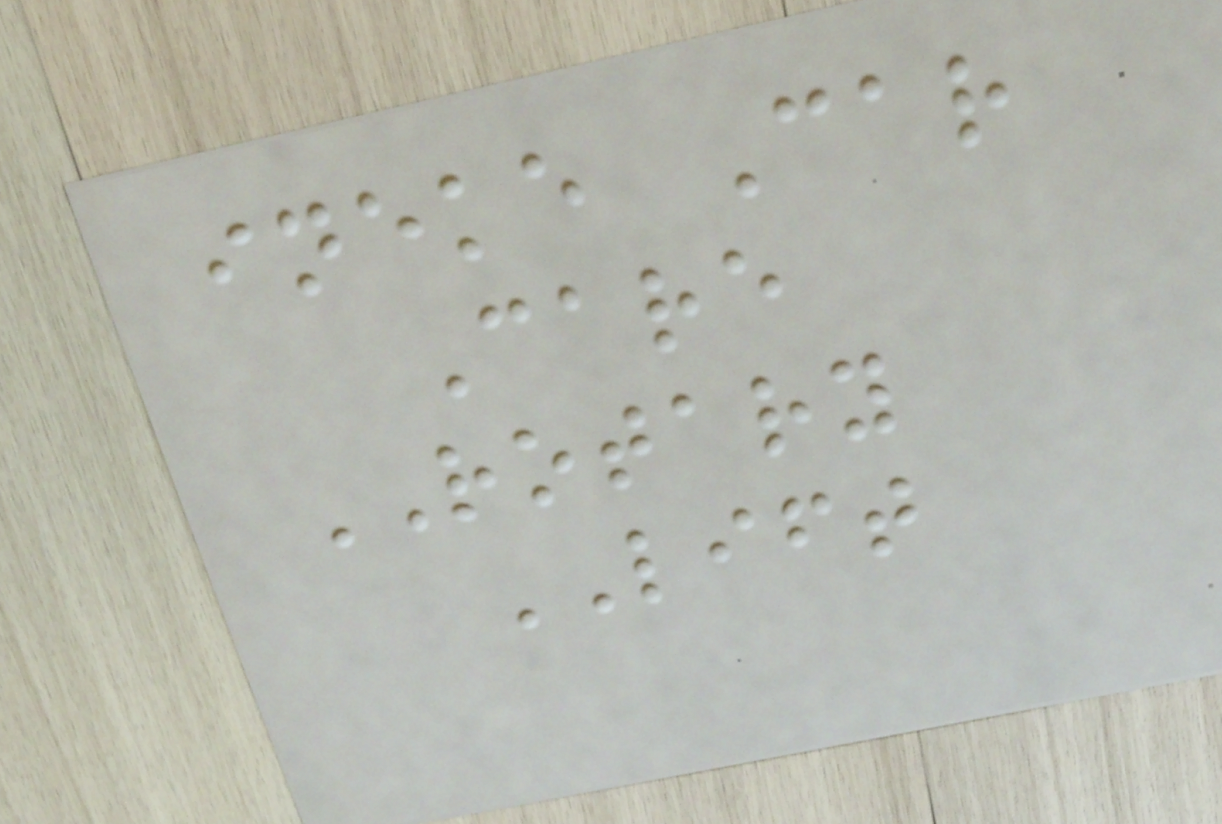ineke Car
Care
ROTARY
LIFT
